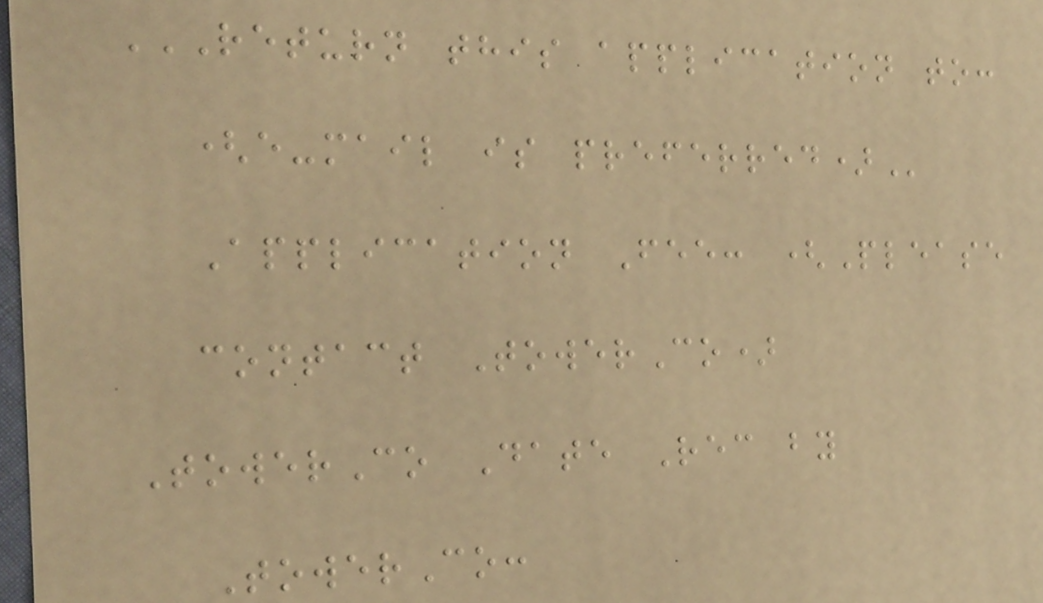RETURN THIS APPLICATION TO:
(E-MAIL IS PREFERRED)
Application Fee: (Please
contact TowerCo)
TowerCo Date Rec by
TowerCo:
